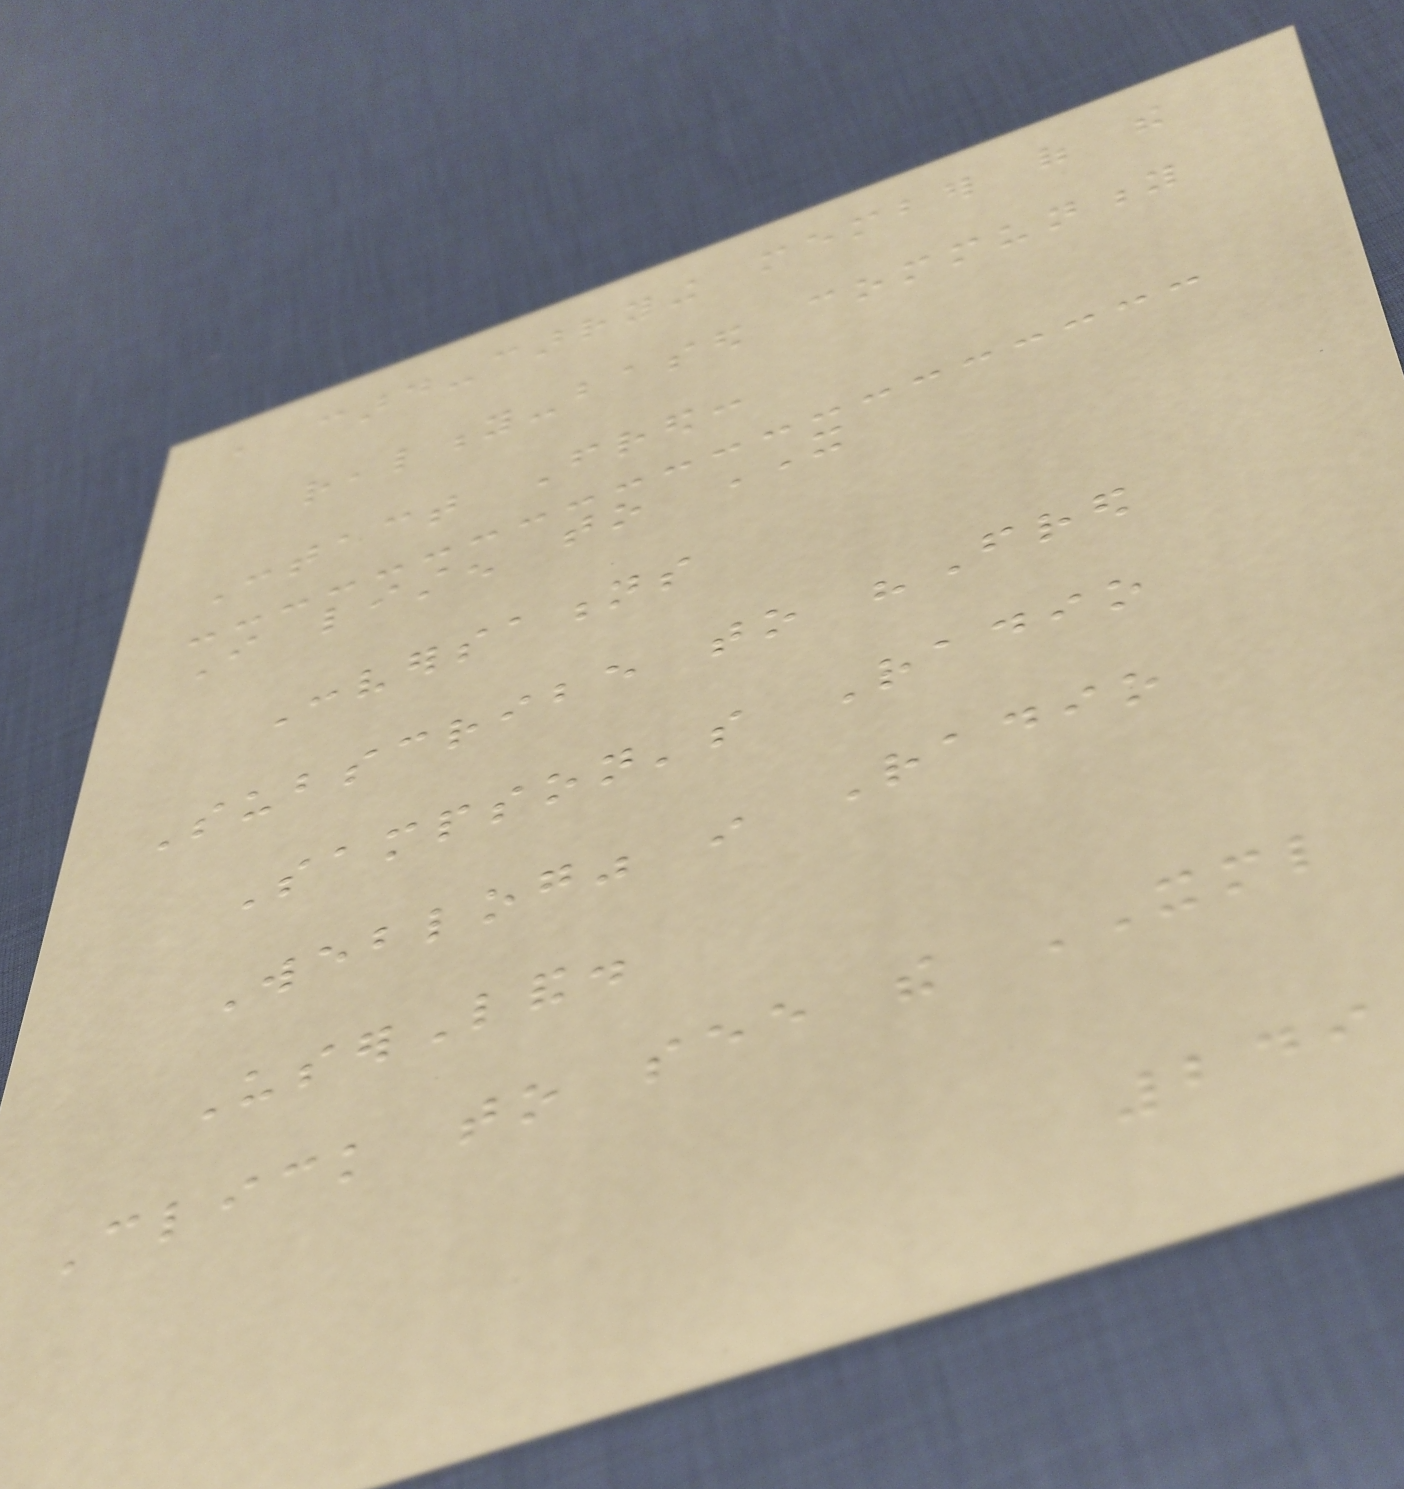a card-carrying member of the
reality-based community
Contact Fred:
I listen to IT
Conversations
Subscribe to "Fred
Sampson's Radio
Weblog" in Radio
UserLand.
Click to see the XML
249
